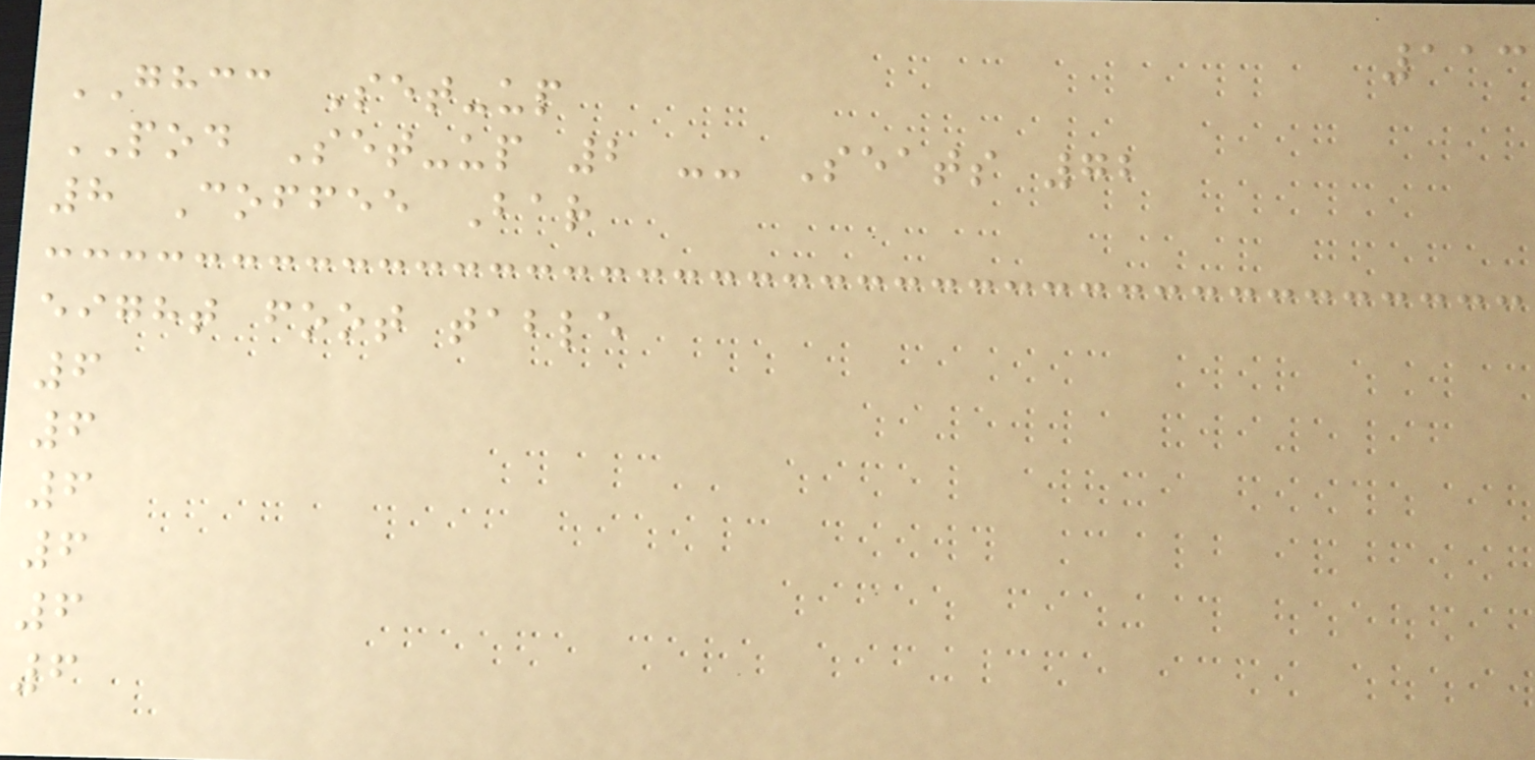113
GHCC Set-up
POD Set-up 2 -- Seats 72
8 Coffee Bar
eight foot table
6
6
6
6
6
6
